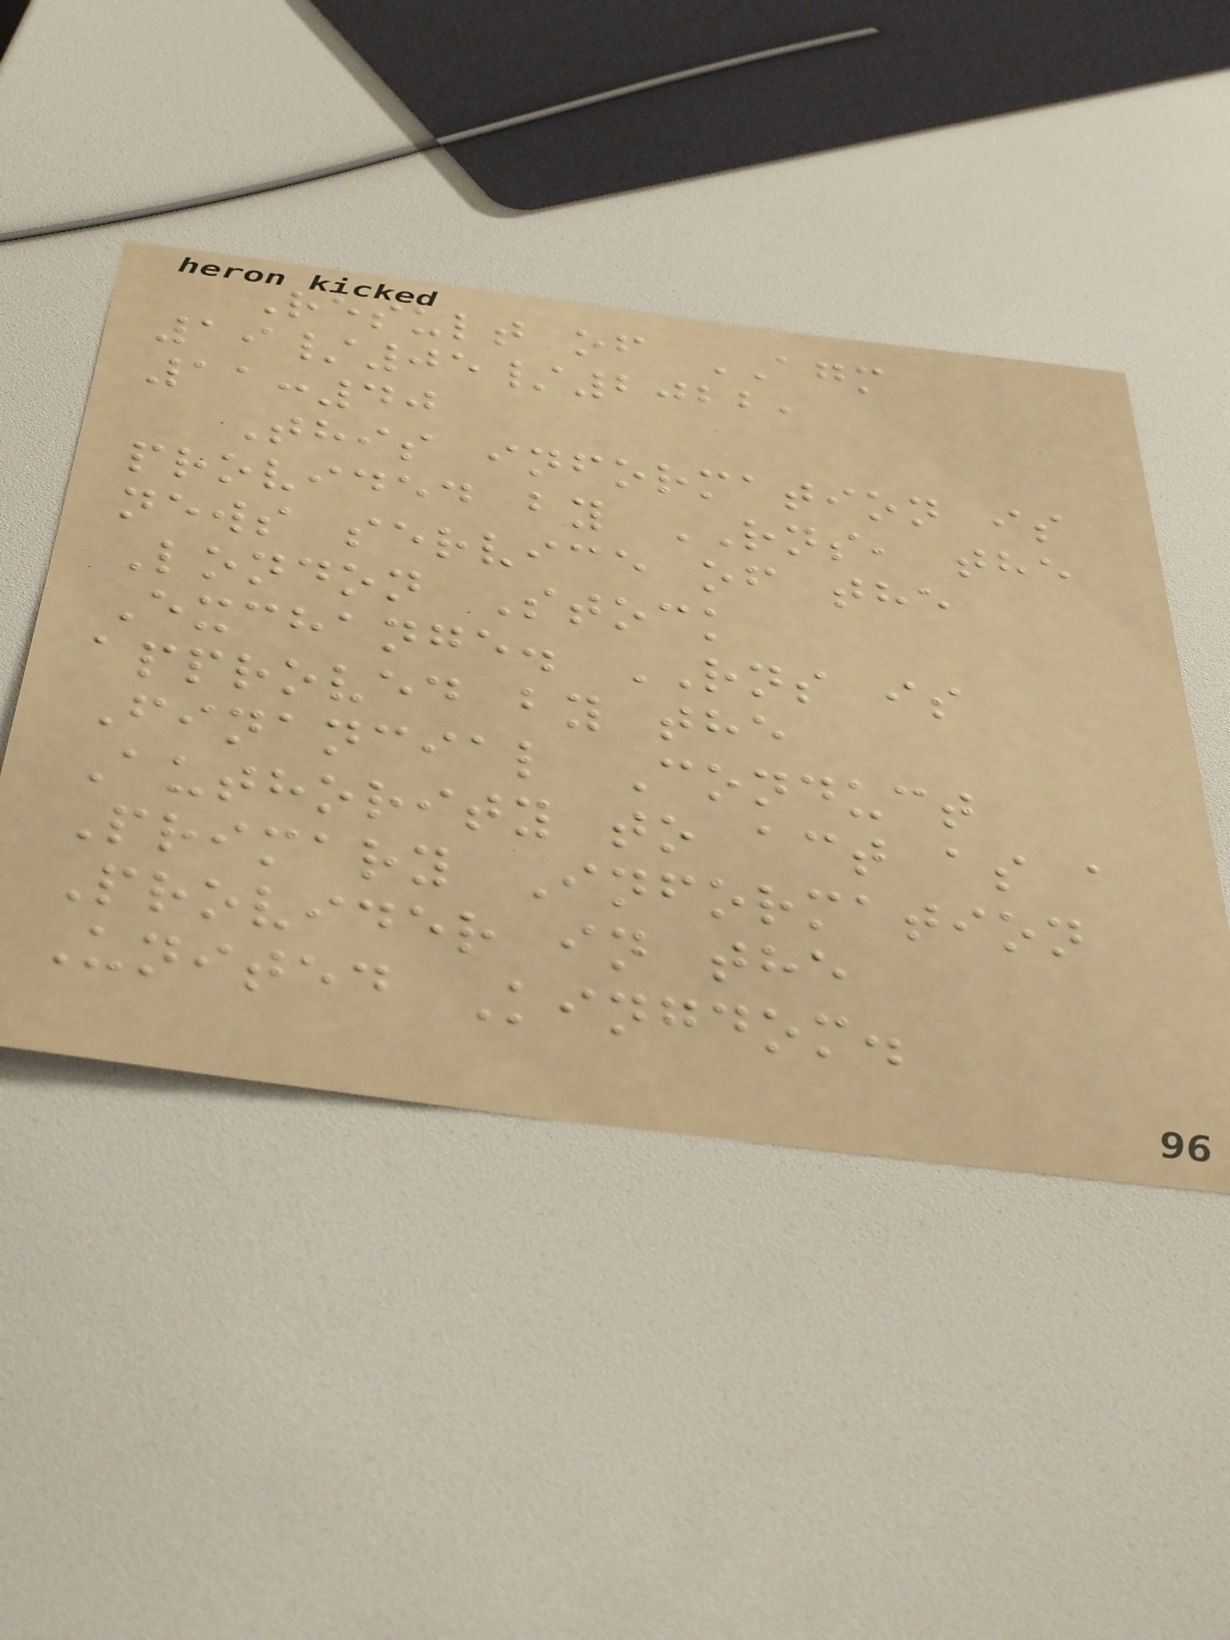Result of AGM
19/05/2022,
11:40
This information is
provided by RNS, the
news service of the
London Stock
Exchange. RNS is
approved by the
Financial Conduct
Authority to act as a
Primary Information
Provider in the
United Kingdom.
